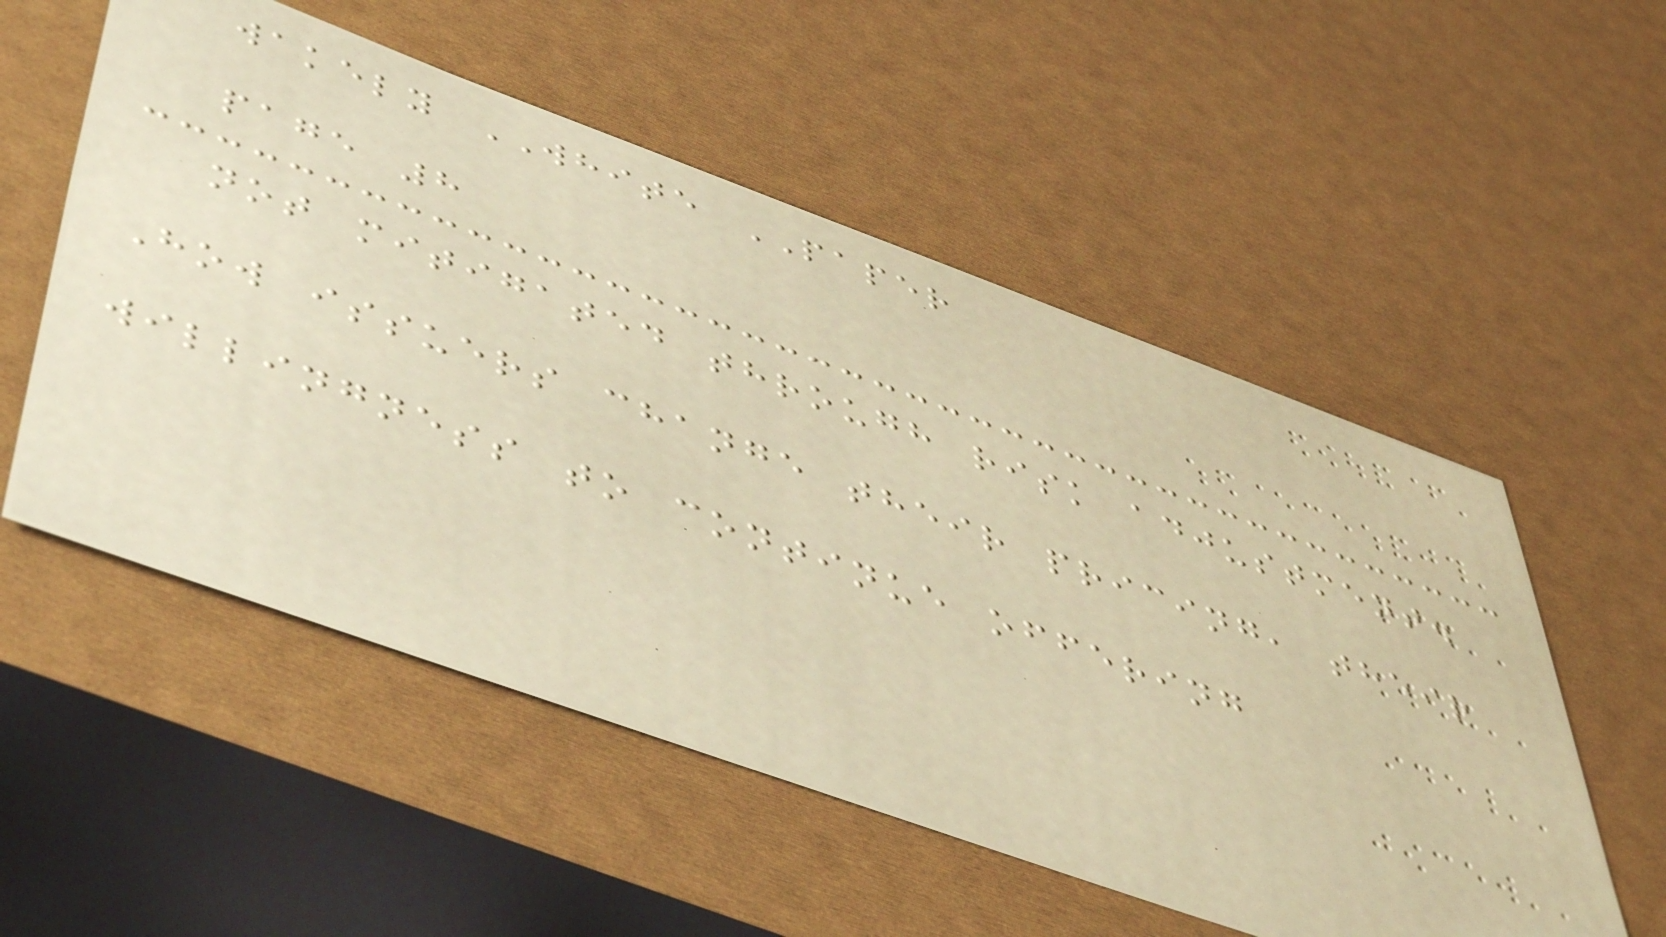wakely WHITE PAPER
page 8
not mitigated through risk adjustment.
How issuers change their pricing, their
willingness to continue offering
